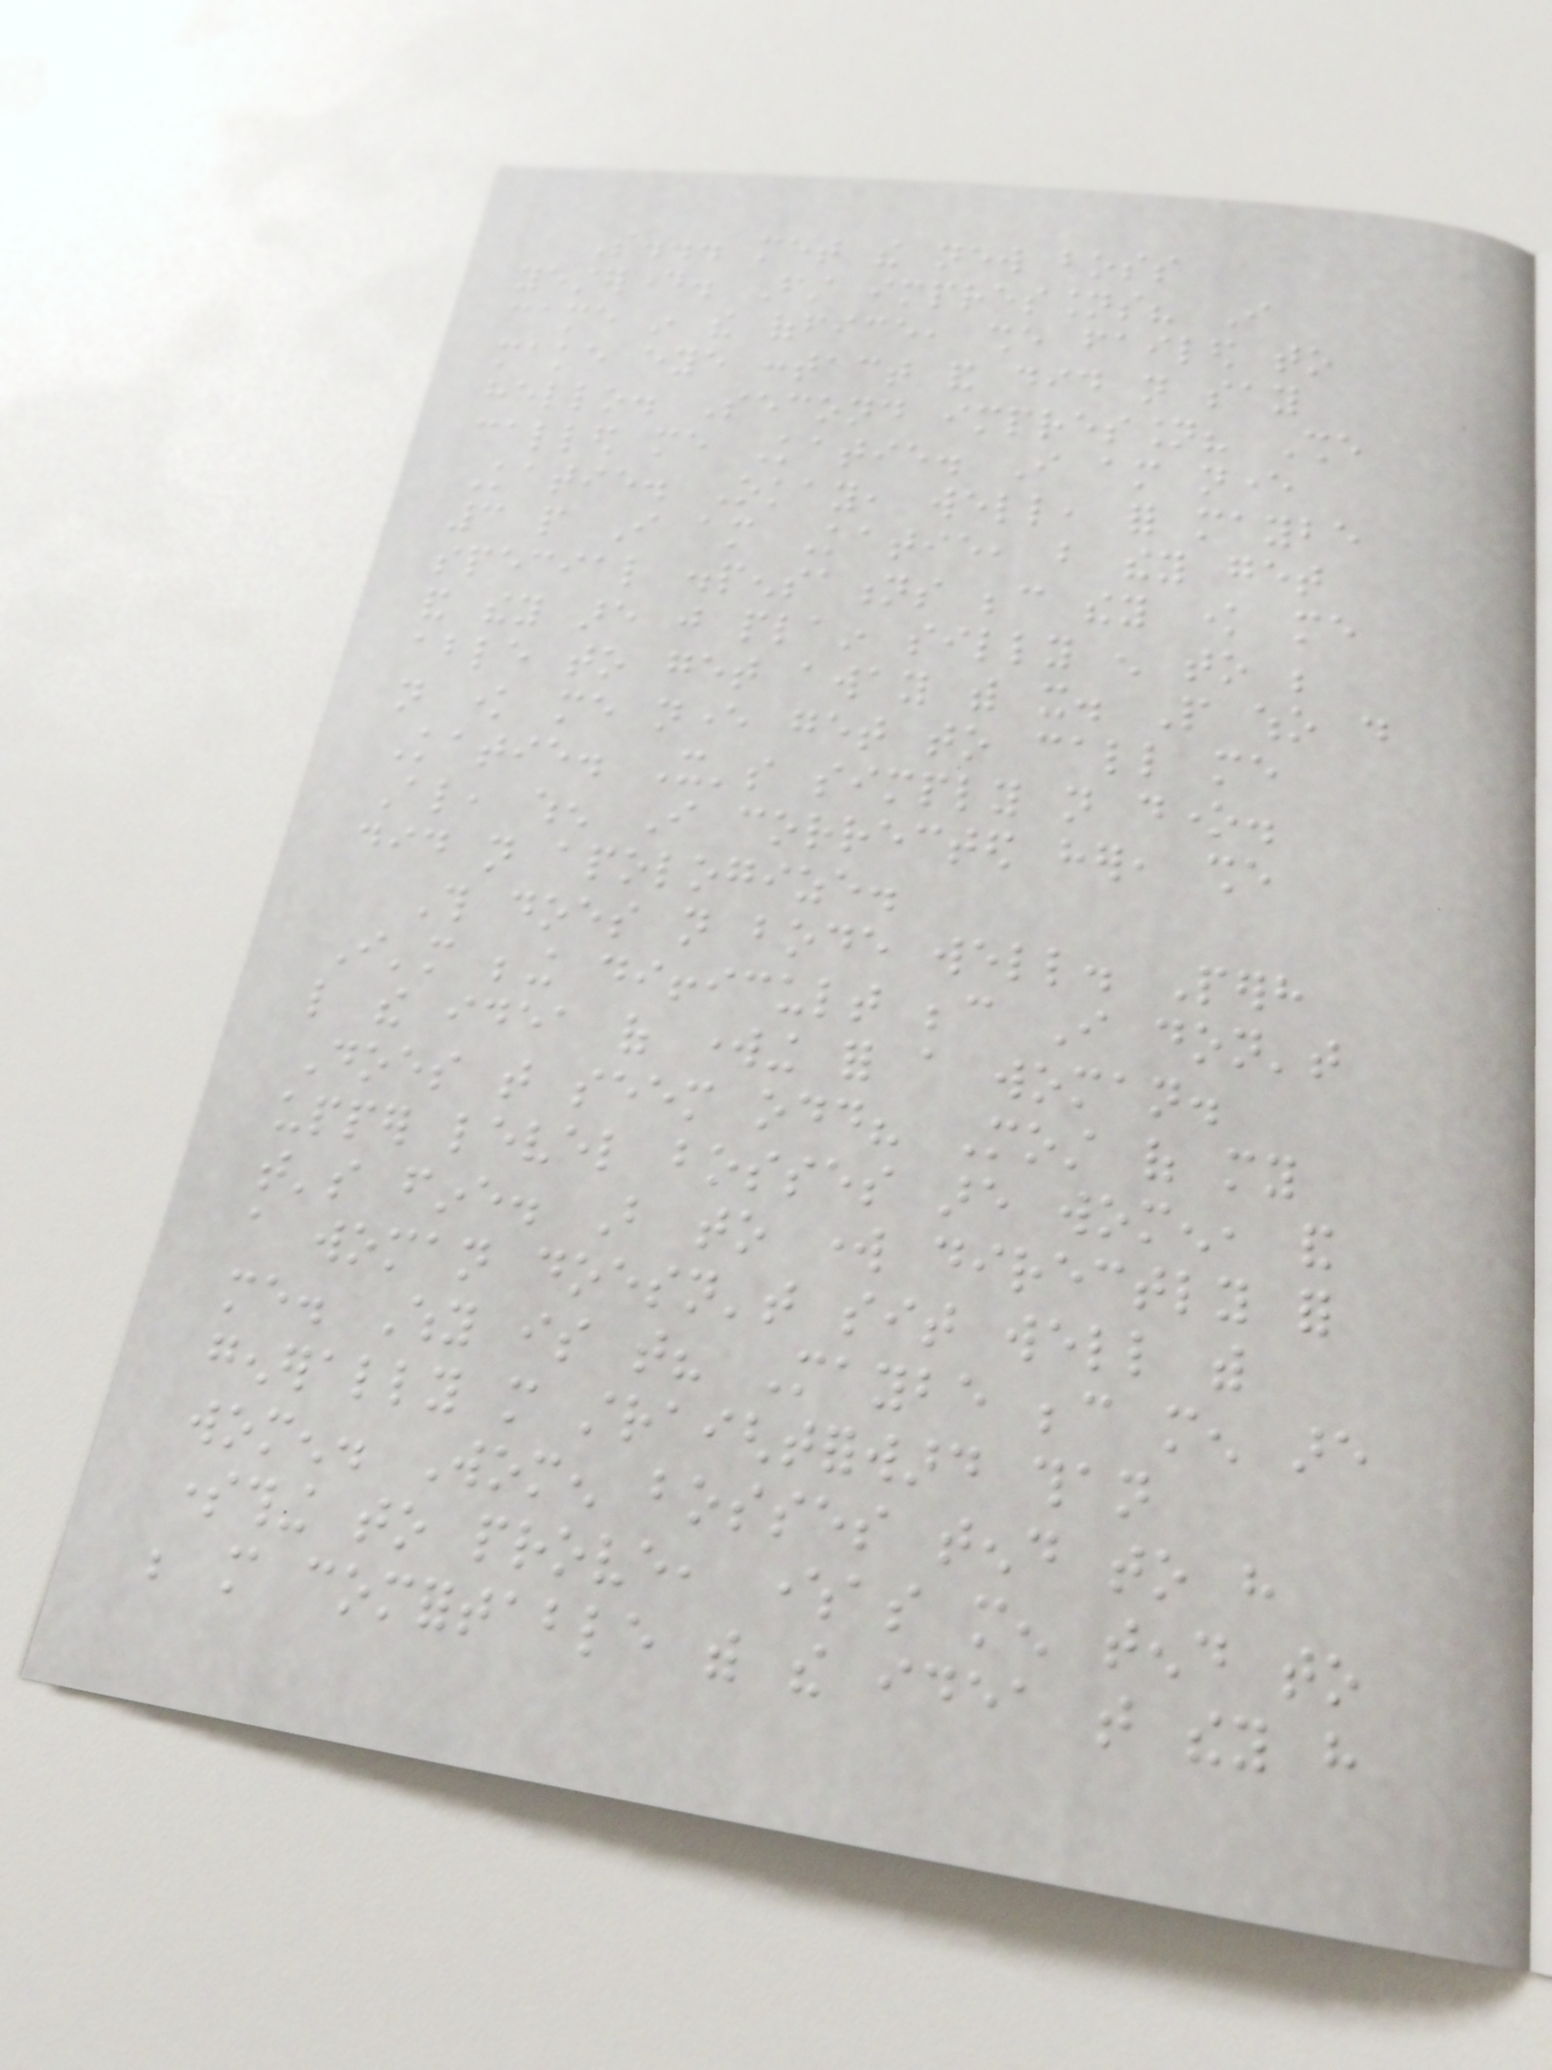So... met the new boss
yesterday. First impressions? I
came in the office, she failed to
make eye contact and did not say
hello. Second impression? She
called me Katie. I am never
Katie. Okay, well, for maybe
3 people I am Katie, but they get
special dispensations because they know me
and they are just plain silly enough to be
able to get away with it. People who do
not know me never get to call me
Katie. It's simply not done.
Also, when I corrected her, she
did not apologize.
This does not bode well. Perhaps
I'm being difficult because I don't
like the idea of working for a woman.
Does that seem odd? Most of my
upper level bosses are women, and
that's fine. But to work directly for
a woman doesn't sit well with
me. Why is that? Maybe because men are
generally more straightforward than
women. Women bosses tend to have
something to prove, whereas men tend to
be more comfortable with the idea that they have
